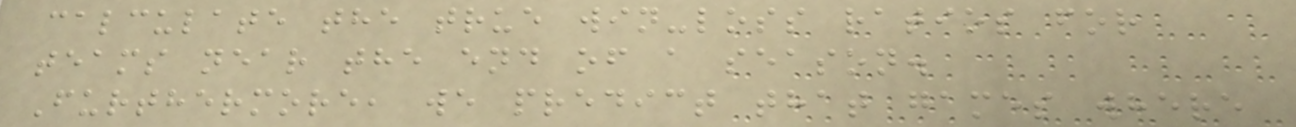calculate the true win-loss ratios for
teams near the end of a season.
Furthermore, we predict that games where
